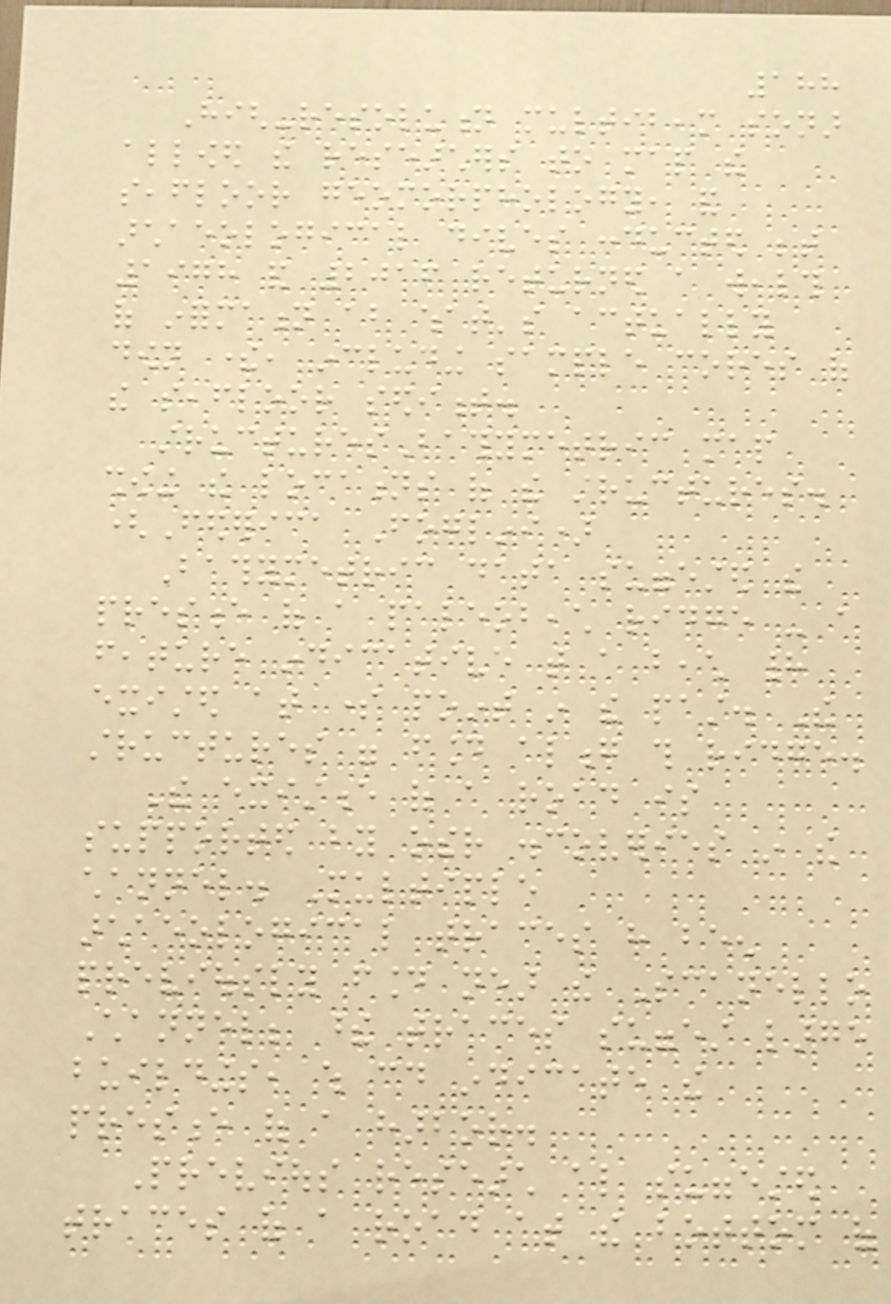188
High-resolution multibeam sonar
allowed the researchers to map the
seafloor geomorphology, and
archaeological dives conducted between
1978 and 2016 returned a wealth
of information about what's actually
down there, including sample cores of
the seafloor sediment.
structuresBathymetric map
showing the locations of the structures.
(Federica Foglini)
Bathymetric data suggested the
presence of a paleobeach ridge - a
feature indicative that a beach had
existed at some point in the past. The
structures were found along this ridge.
The existence of a road is
supported by other discoveries in the
channel. Multiple
archaeological traces have been
previously found near the Scanello
Channel; these traces suggest large
buildings, which could indicate the
presence of a harbor.
Previous research also suggested
traces of a road at the bottom of
